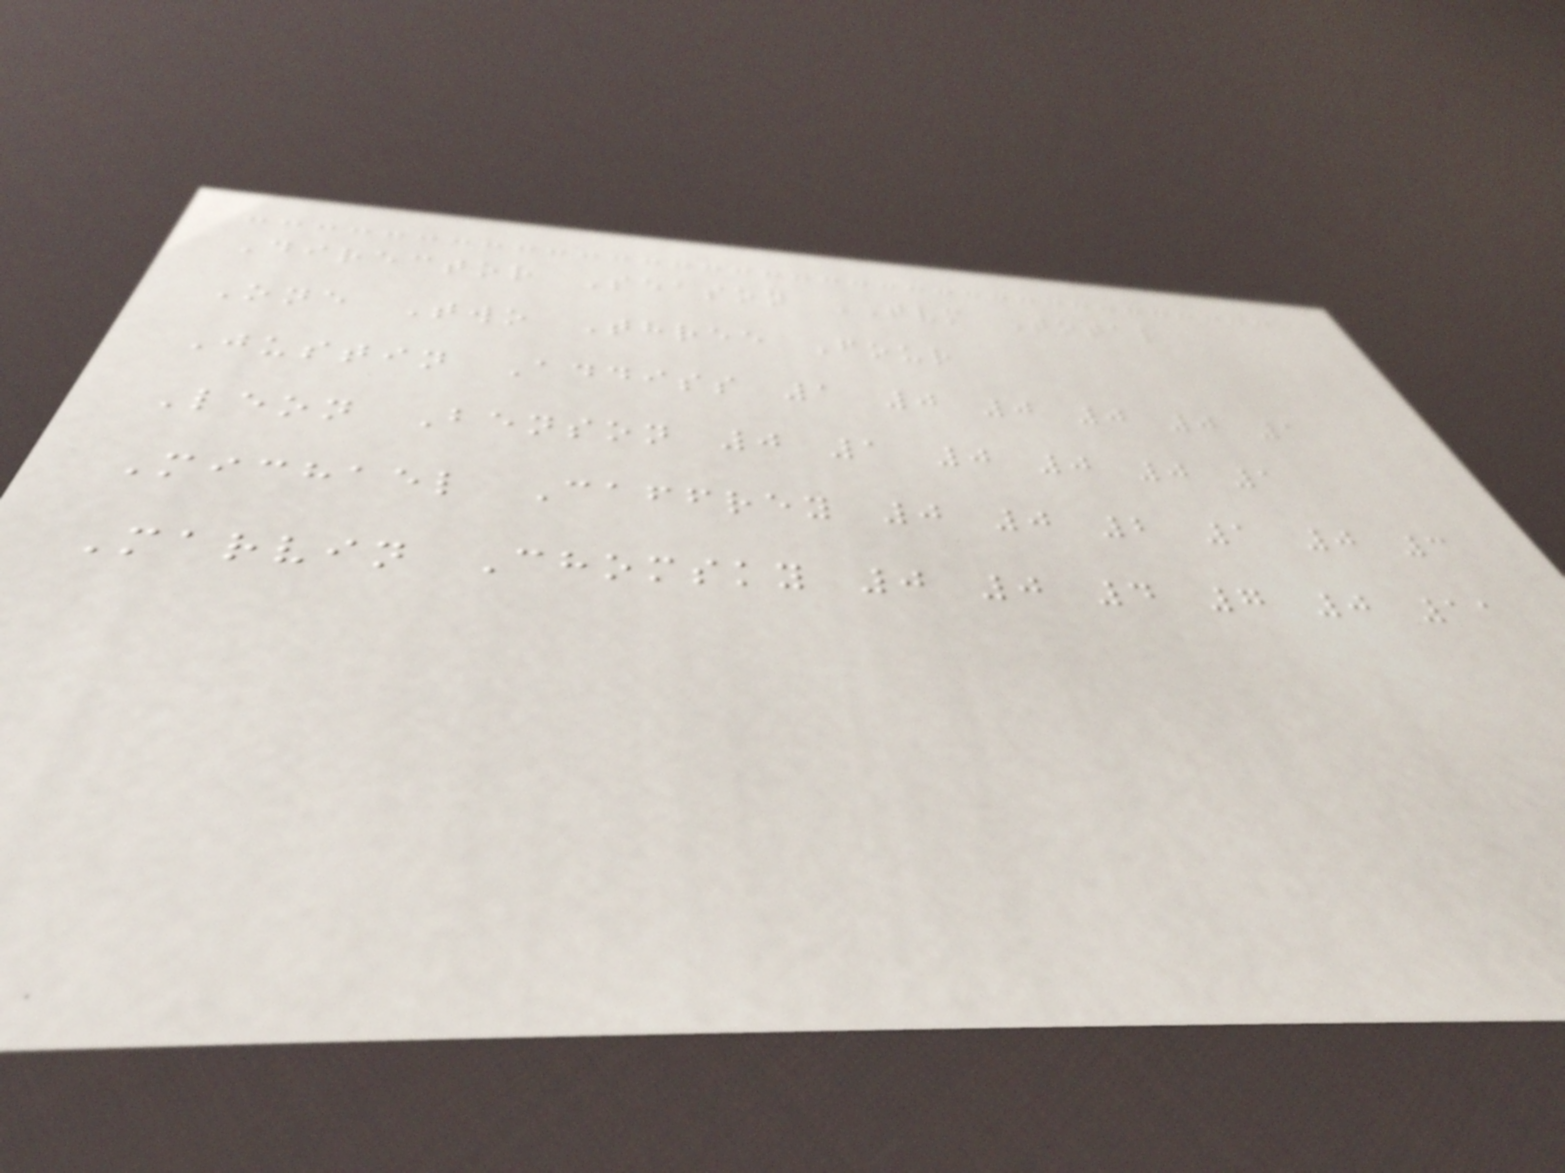Director Season TVM Total
One Two Three Four
Justin Addiss 1 0 0 0 0 1
Leon Benson 0 1 0 0 0 1
Michael Caffrey 0 0 2 1 0 3
Marvin Chomsky 0 0 4 7 0 11
